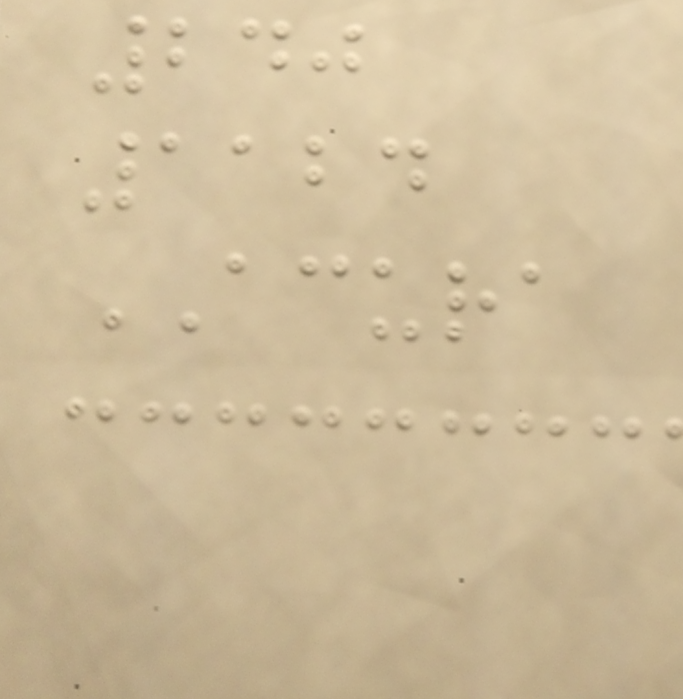240
1124
ACURA
